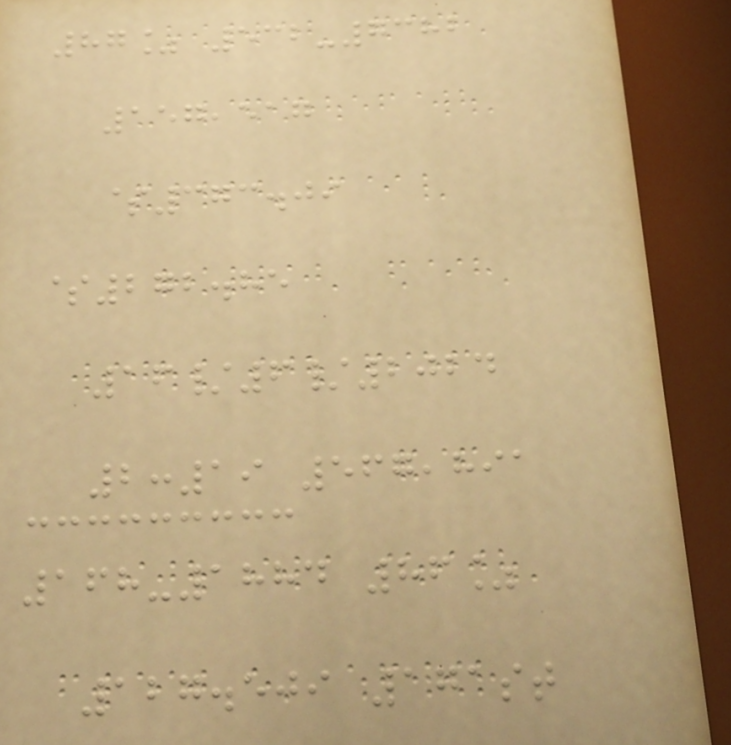87% 532-7382
157,517
$373.09
$272.85
16/6/2024
2:19 567,891
168-1884 86%
127.509 171st
